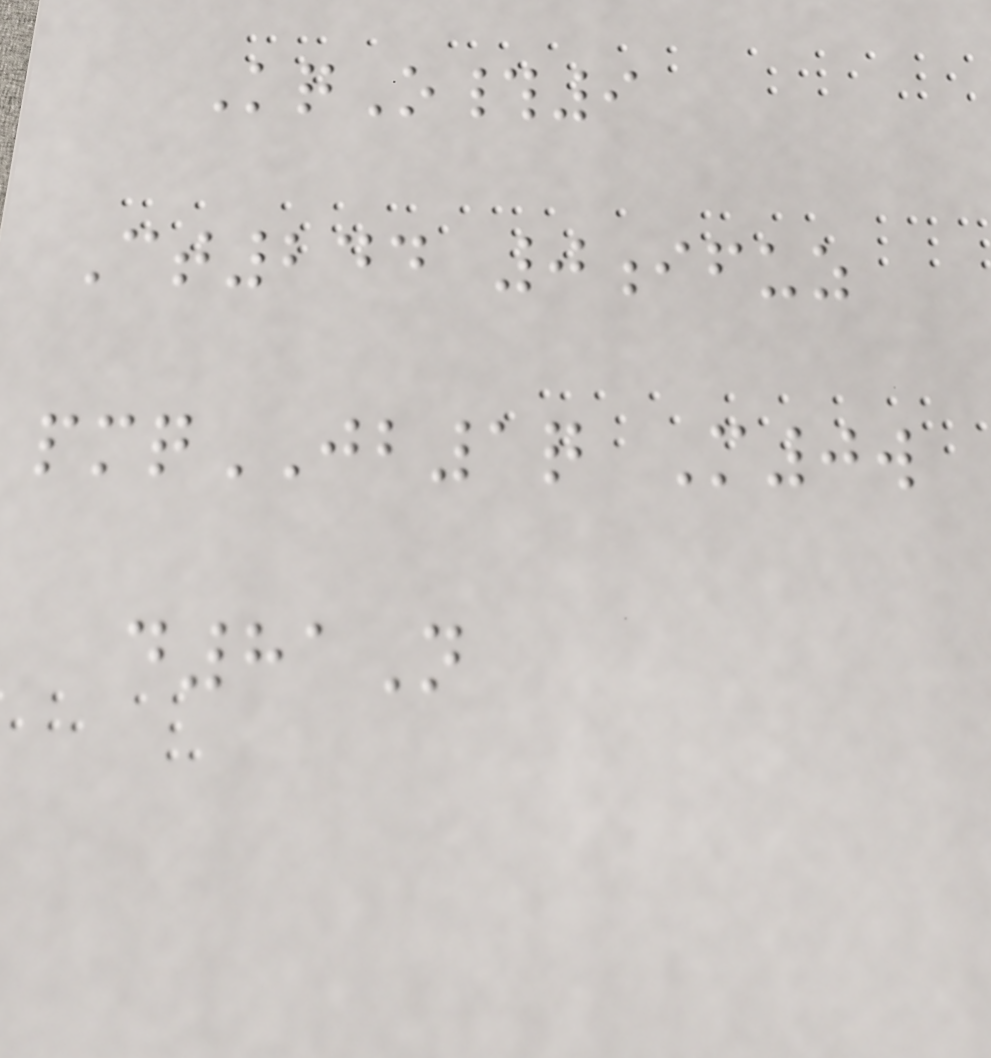KqO#9
Ct244 0ifuz
pmqJB1q M0w
d81N
